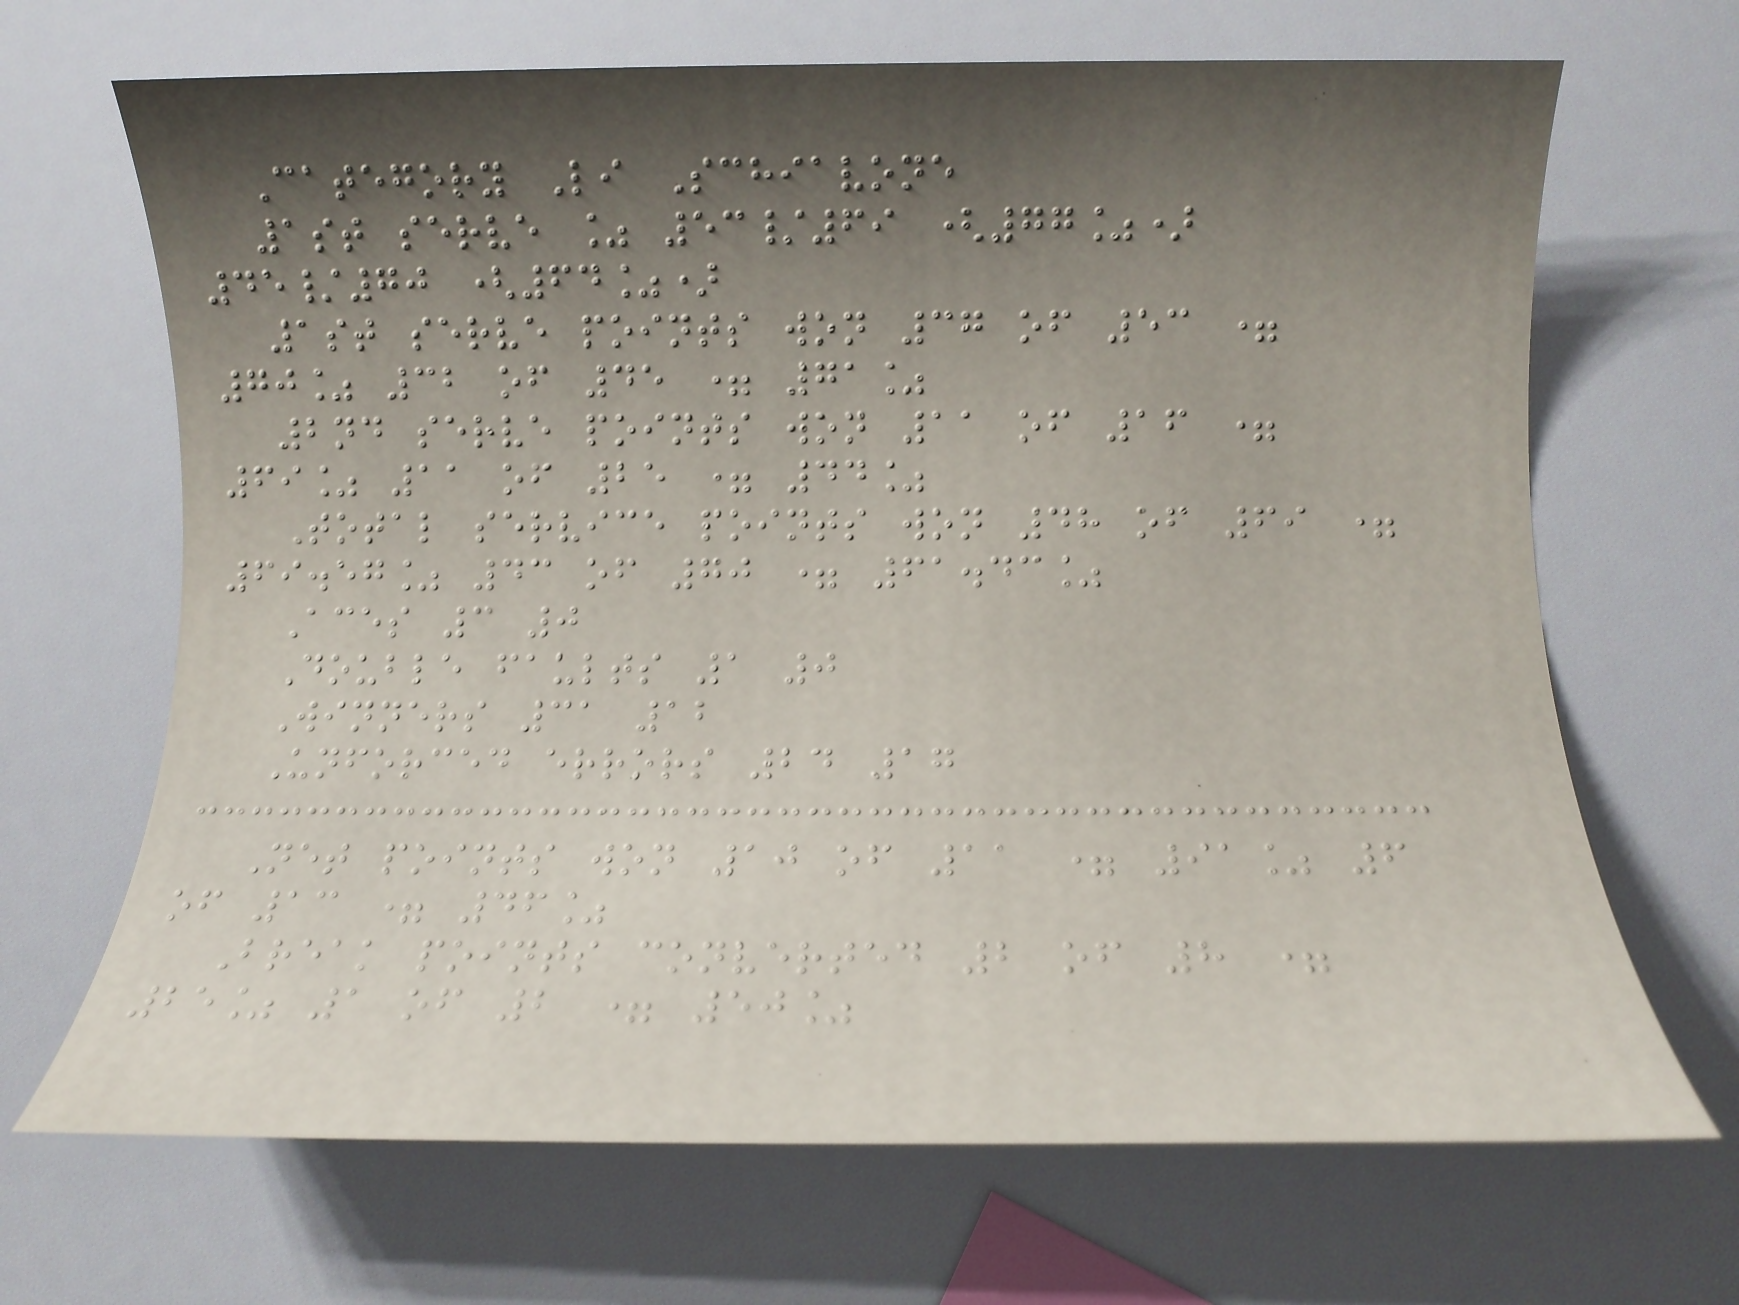Category Li Schiavone
1st serve % 53/69 (77%)
45/70 (64%)
1st serve points won 37 of 53 =
70% 32 of 45 = 71%
2nd serve points won 11 of 16 =
69% 11 of 25 = 44%
Total service points won 48 of 69 =
69.57% 43 of 70 = 61.43%
Aces 3 0
Double faults 1 0
Winners 31 12
Unforced errors 24 17
Net points won 10 of 11 = 91% 6
of 13 = 46%
Break points converted 2 of 8 =
25% 1 of 2 = 50%
